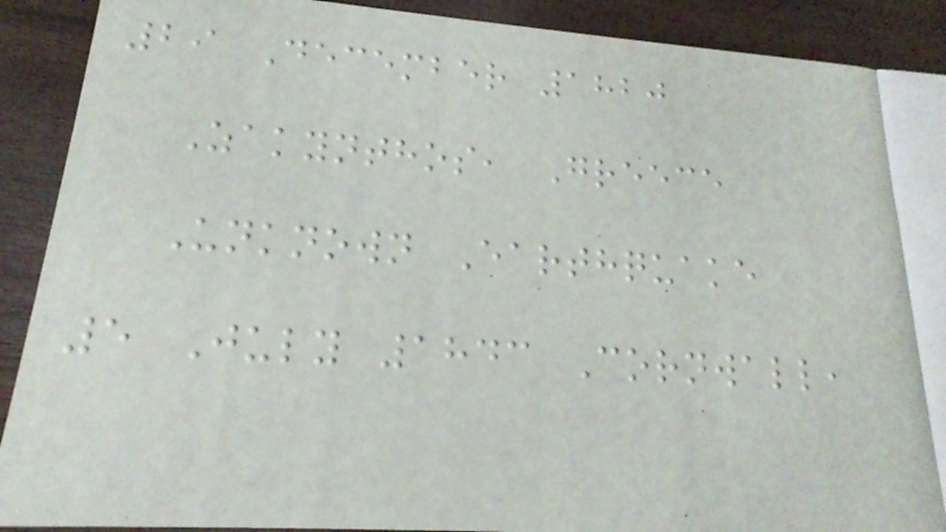29 December 1820
Zakynthos, Greece
Unknown Earthquake
5 July 1843 Cornwall,
